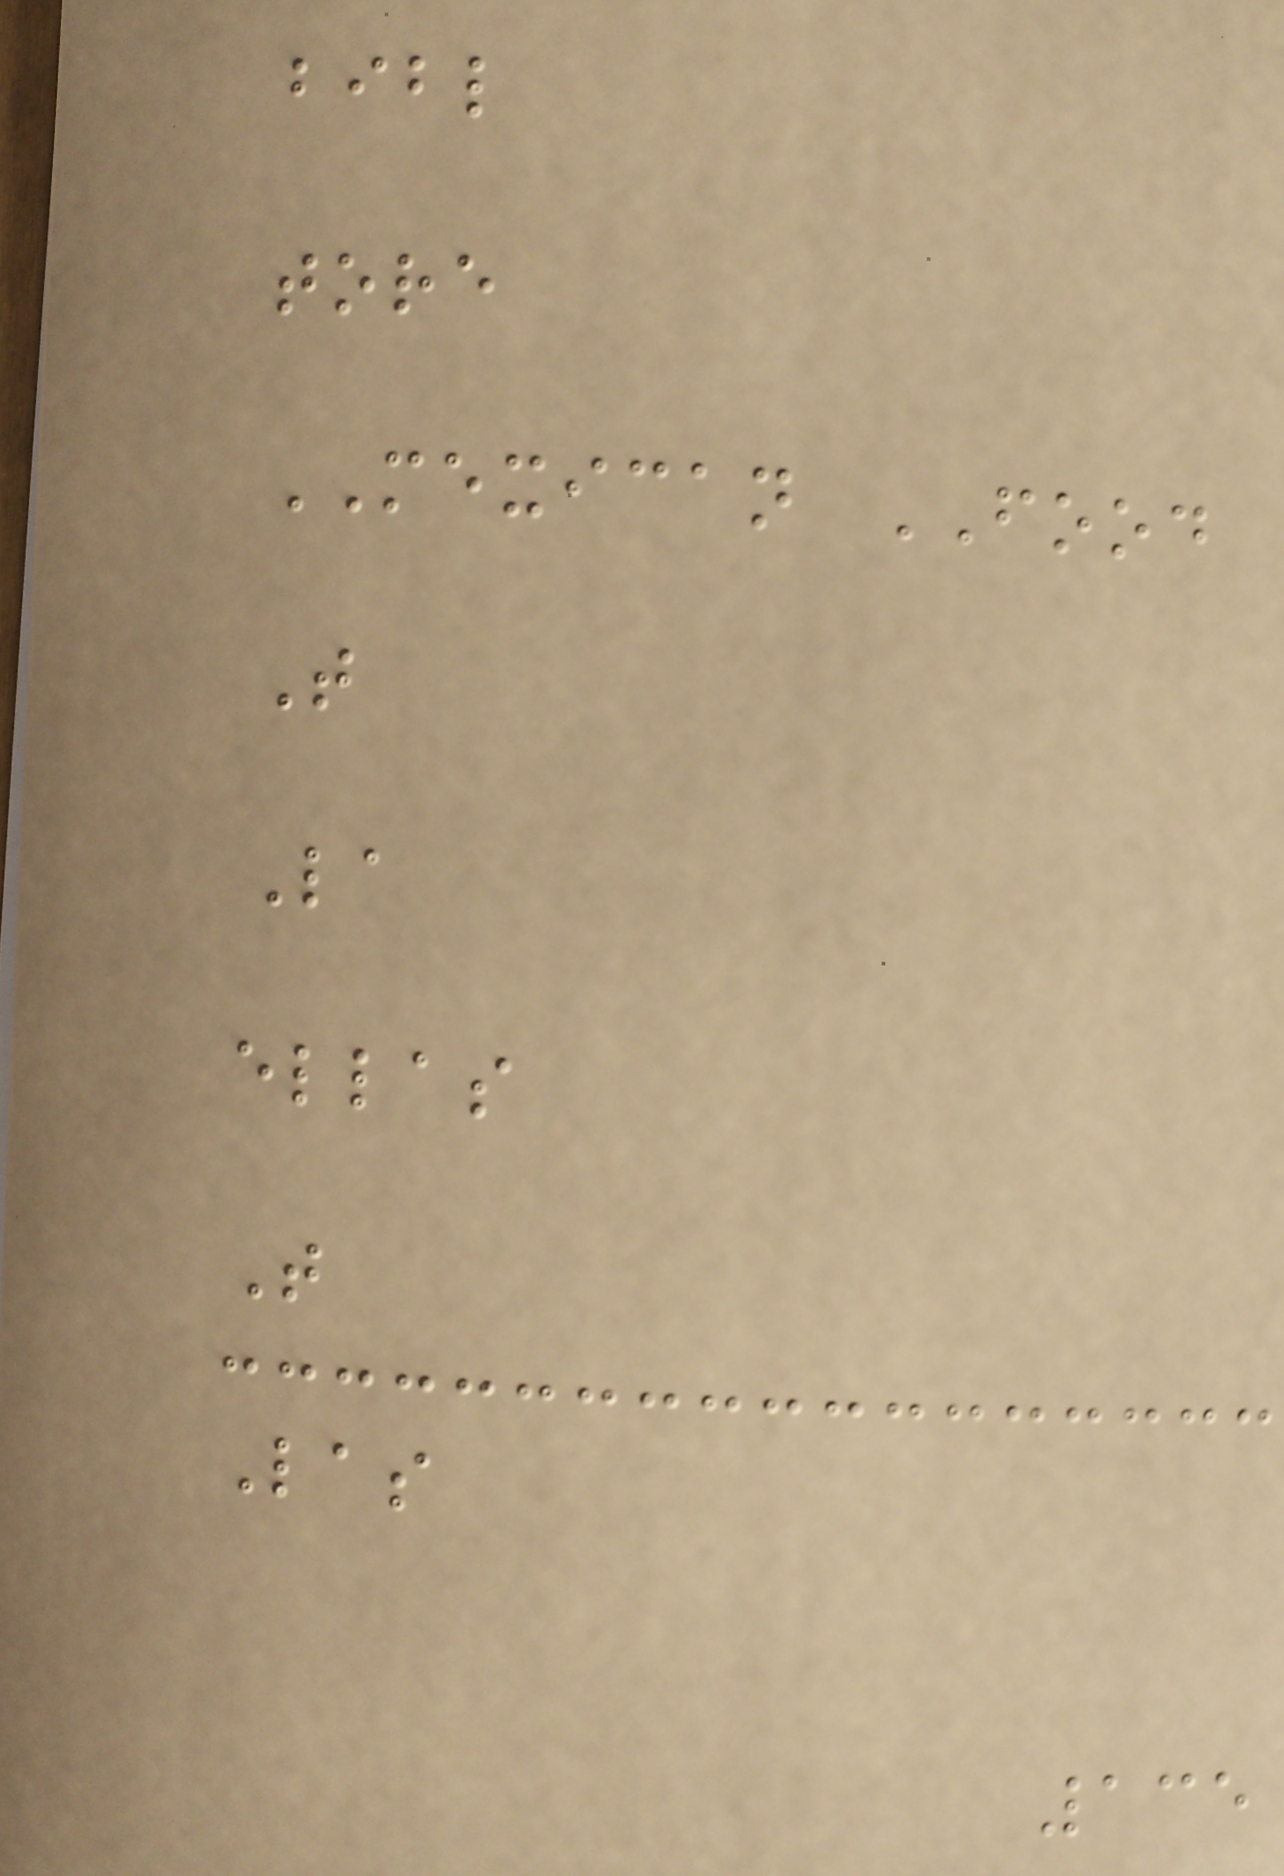bibl
tore
MEXICAN FOOD
T
La
ellas
T
Las
135
